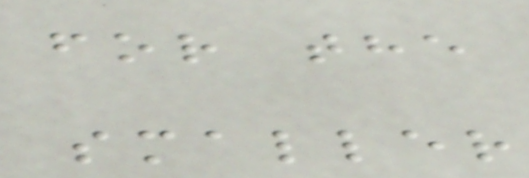for the
smaller
